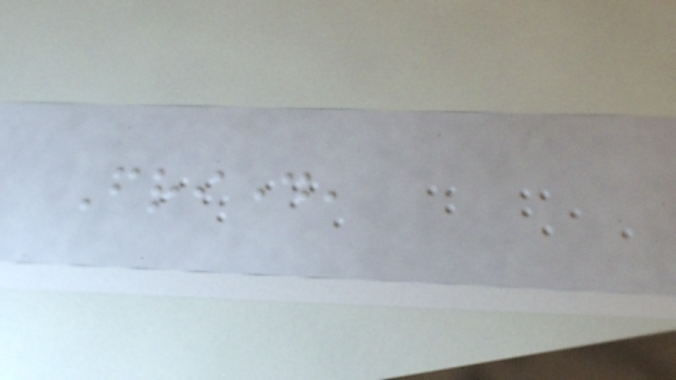Friday,
